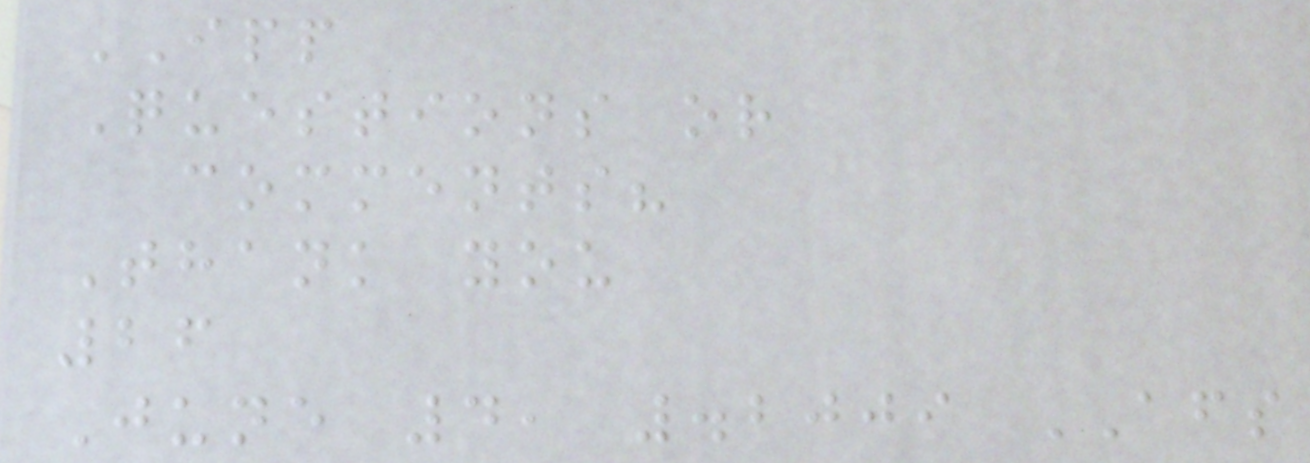IPP
Questions or
comments?
Thank you
26
June 4, .2009 AFS
